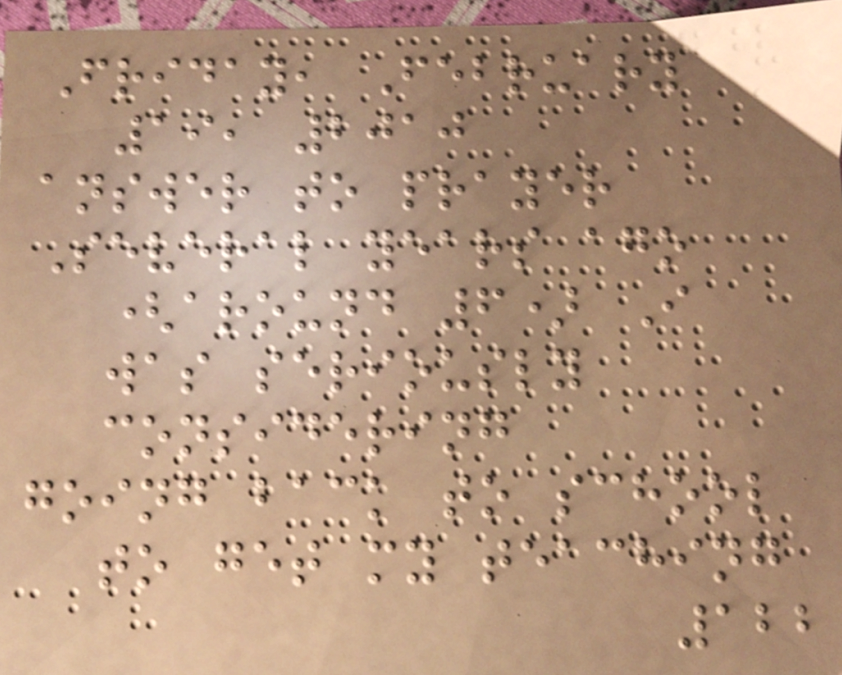Friday, February
19, 2010
answer to prayer
Several years ago
(around 6) I
was seriously
considering
going back to school
to get my teaching
122
